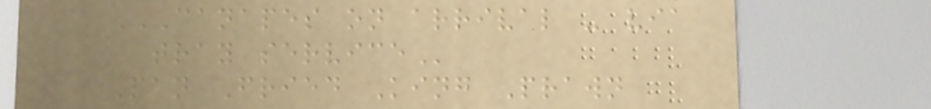CANAPES ON ARRIVAL - VIA
TRAY SERVICE
Pan Fried King Prawn
